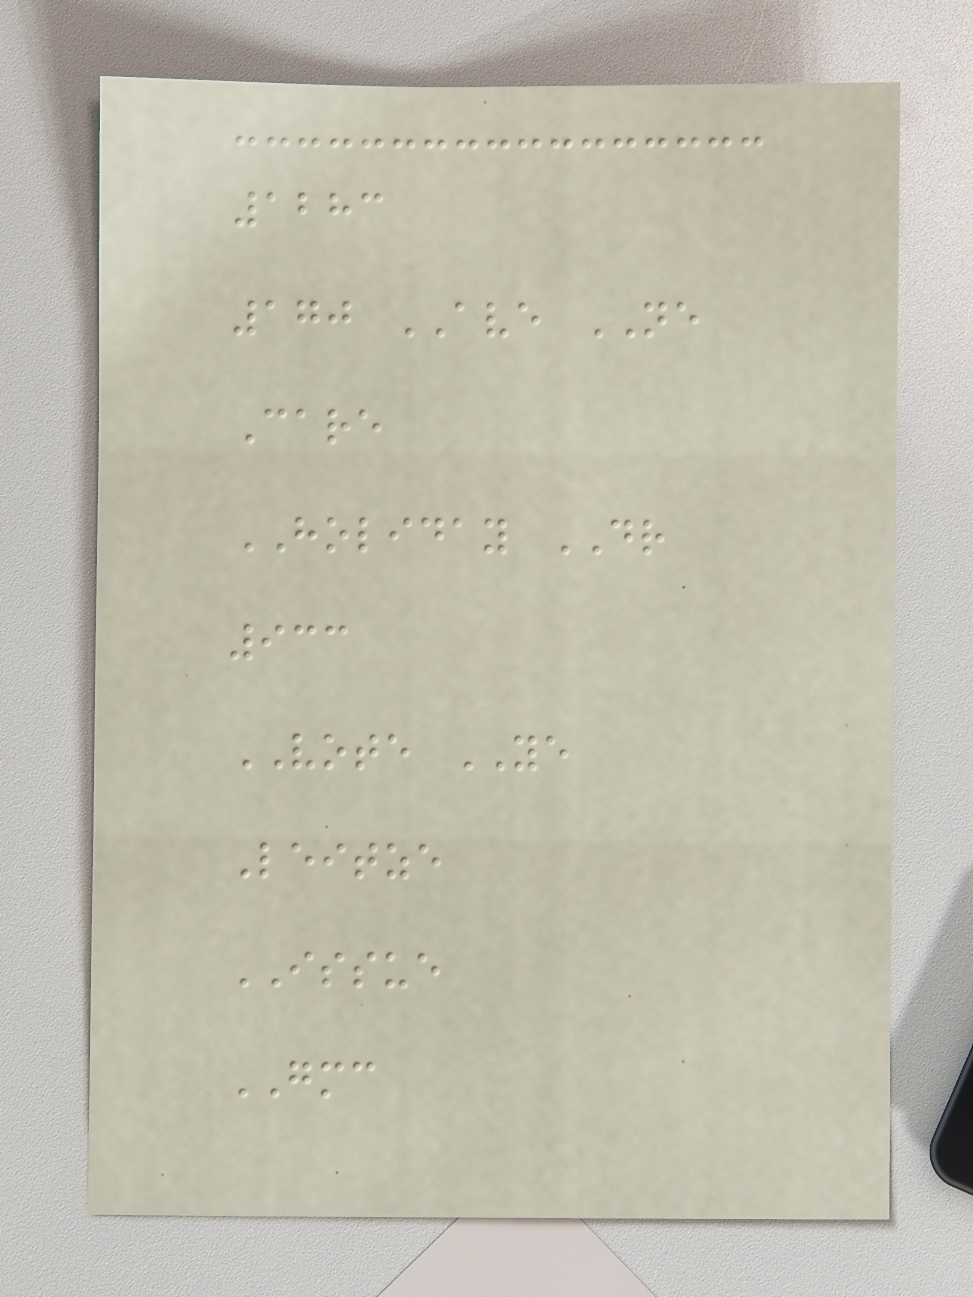1283
170 AVE NE
Care
HOLIDAY DR
933
VOTE YE
Leitze
ISSUE
GMC
